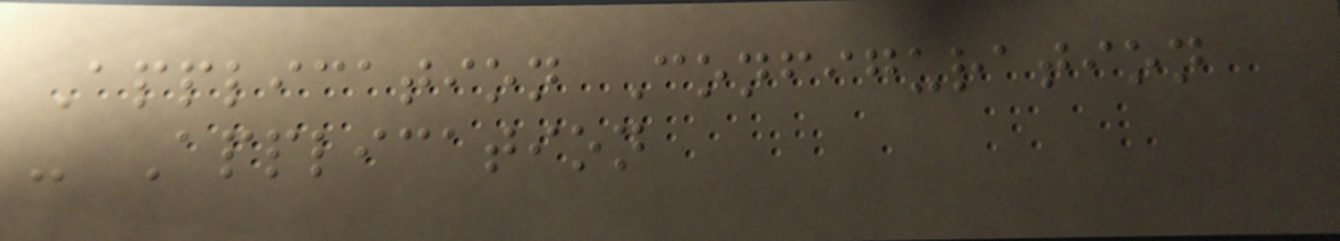Application Configuration
- Application
